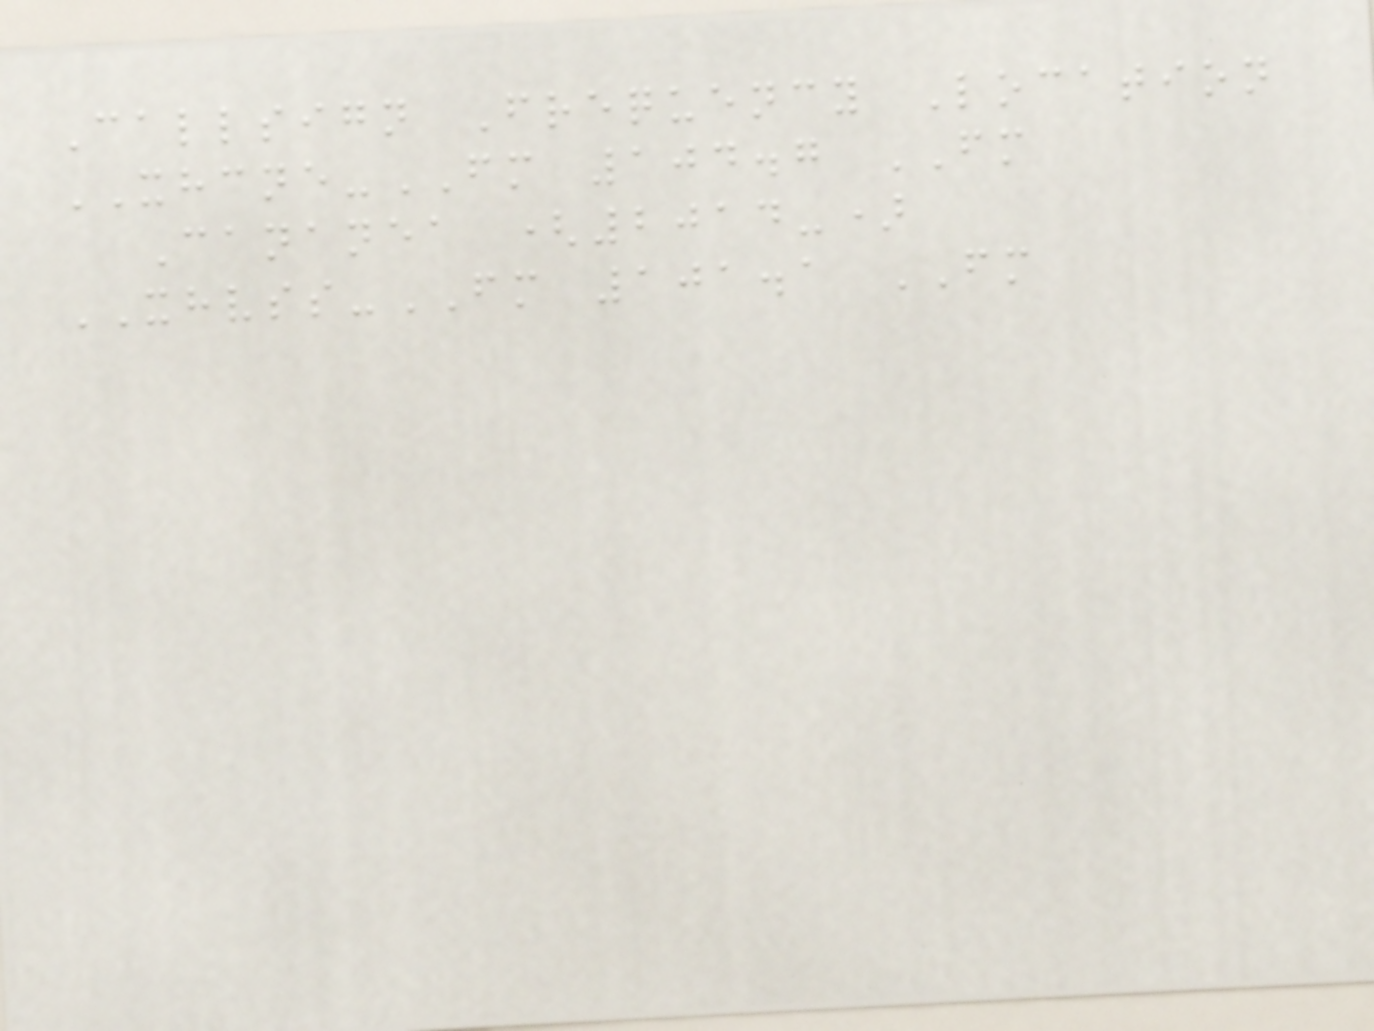Callsign Frequency Location
XHCNE-FM 104.7 FM
Cananea (2014-)
XHVSS-FM 101.1 FM
